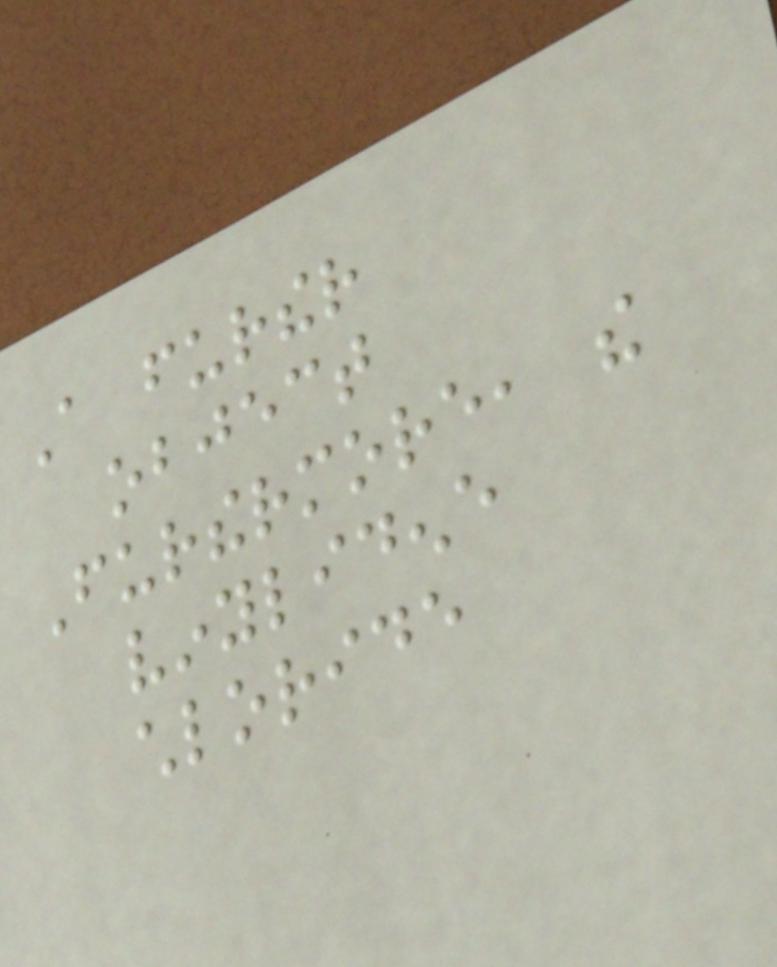A further
object
Furthermore, the
vinylidene
chloride
